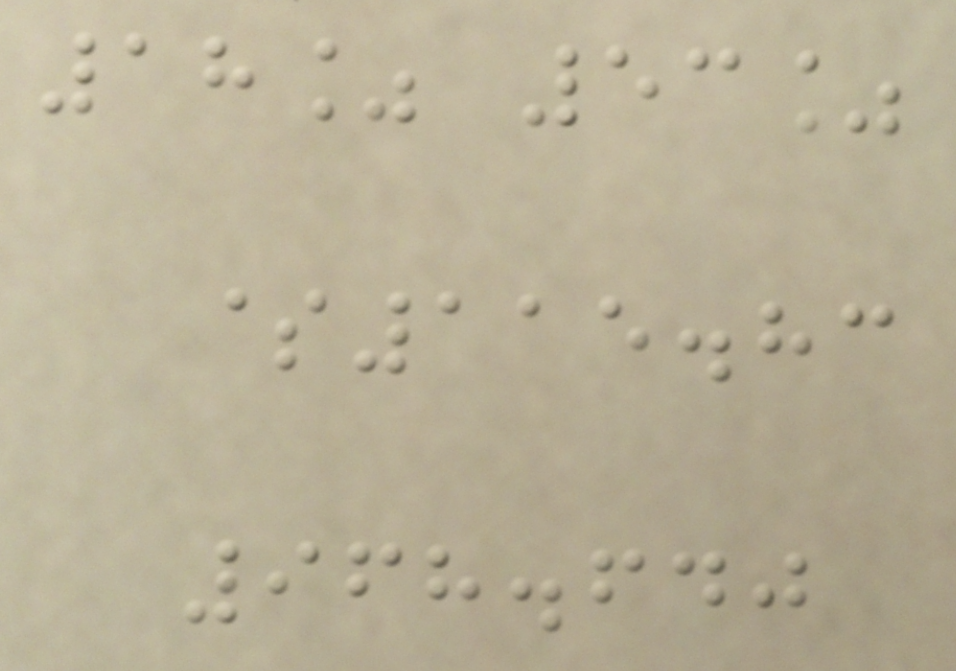18% 53%
$115.83
968.640
